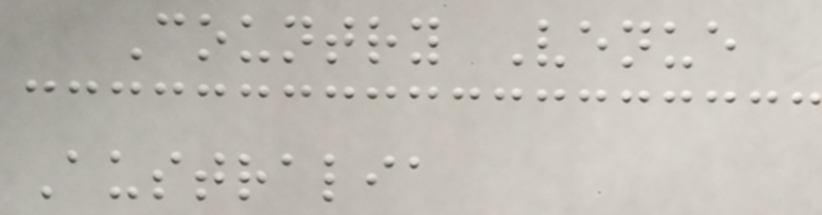Country Venue
Australia
